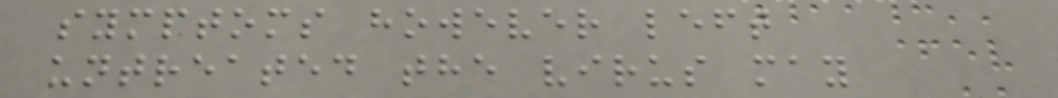symptoms however left
untreated the virus may
